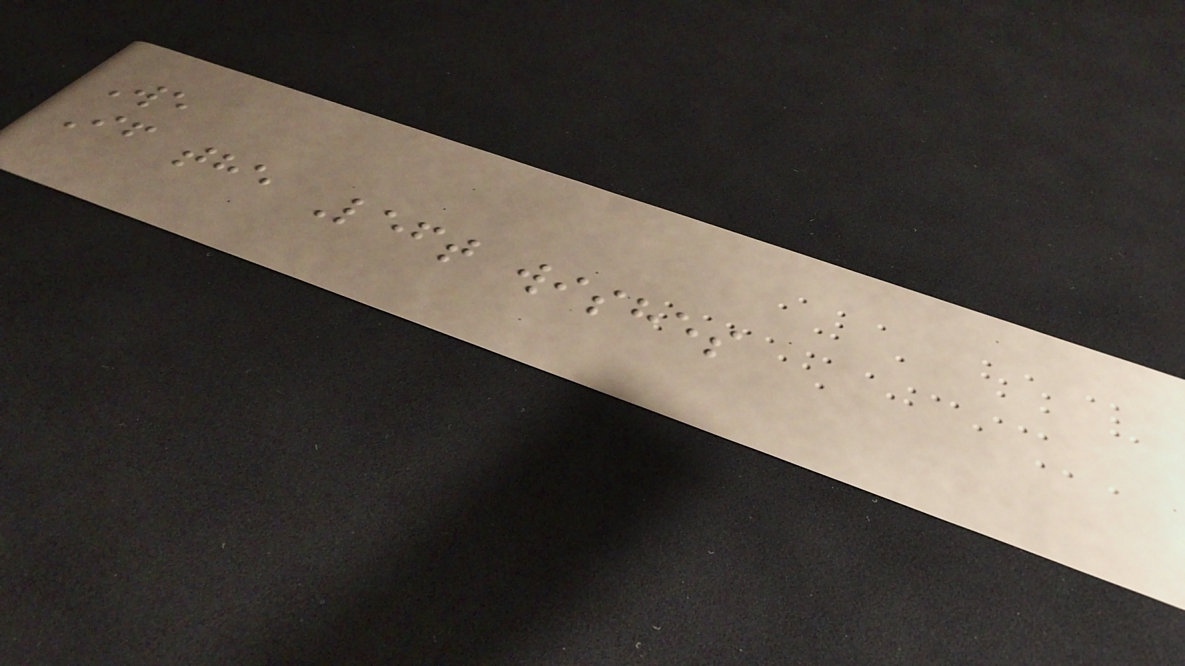We
If the Left wishes
